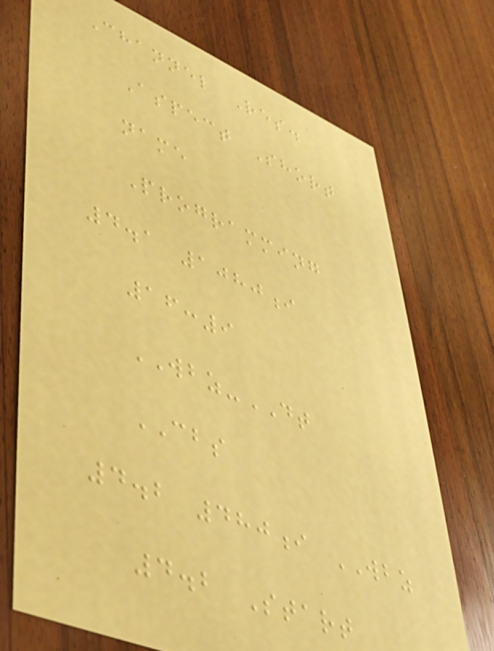Channel Res.
Aspect Short
name
Programming
4.1 1080i
16:9
WBZ-DT
CBS
4.2 480i WBZ
4.2 Start
